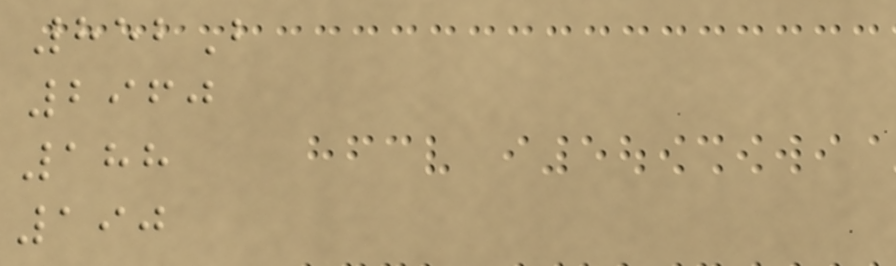852B
2960
188
190
